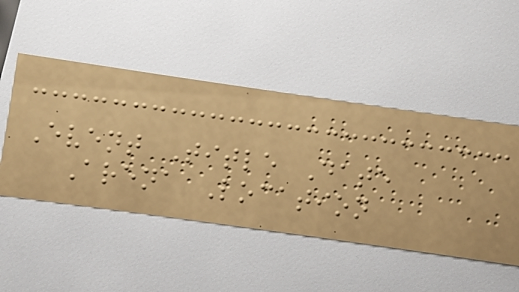Event Title Date
Arena Location
